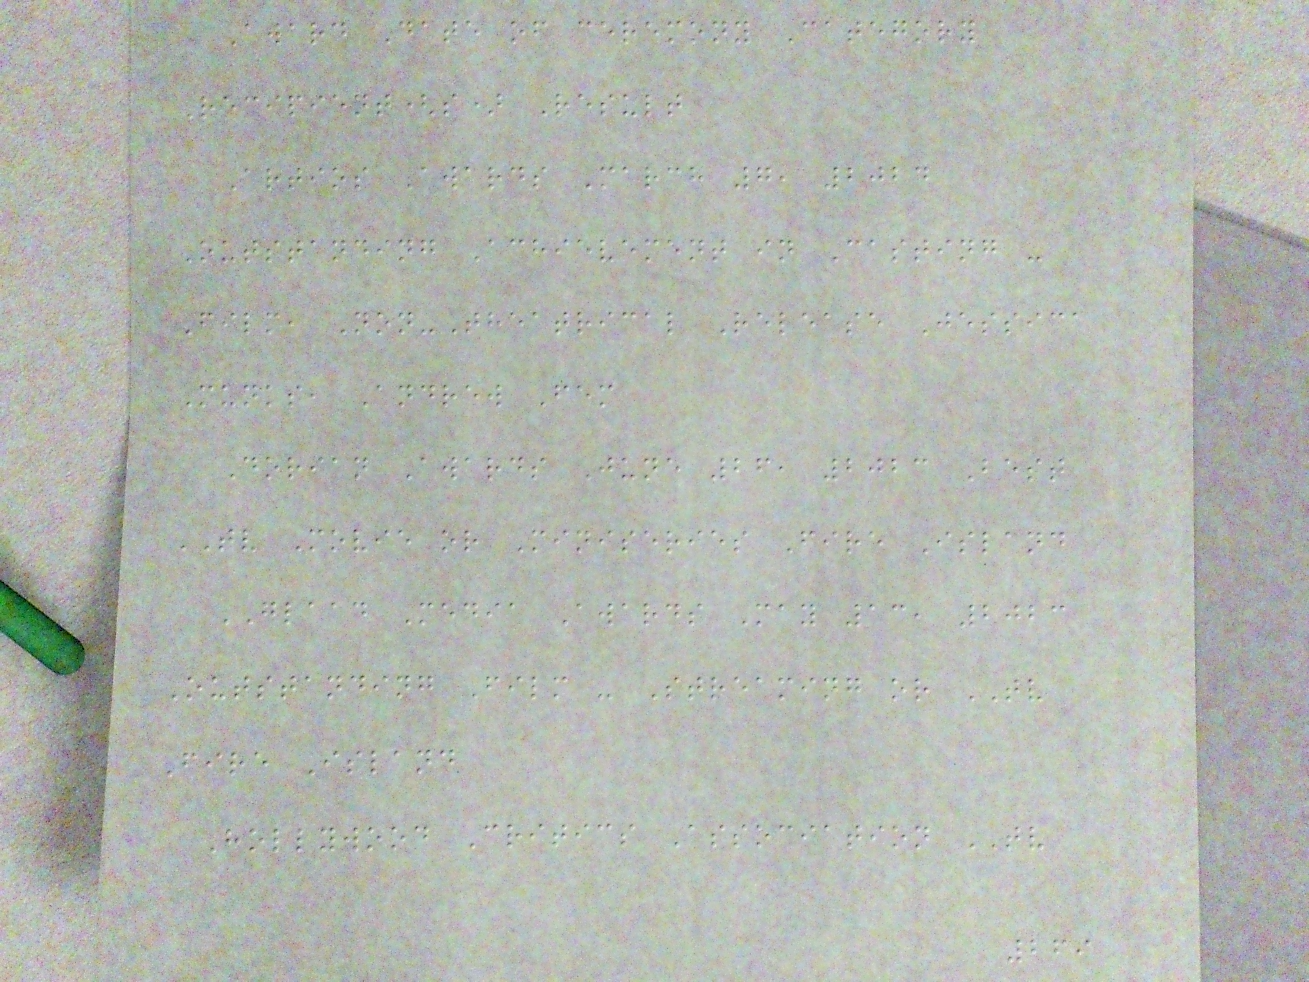Award Date of ceremony Category
Recipient(s) Result
Artios Awards March 7, 2024
Outstanding Achievement in Casting -
Film, Non-Theatrical Release Jessica
Munks, Andrew Fem
Dorian Awards June 26, 2023 Best
TV Movie or Miniseries Fire Island
GLAAD Media Awards May 13, 2023
Outstanding Film - Streaming or TV
Fire Island
Hollywood Critics Association TV
269
